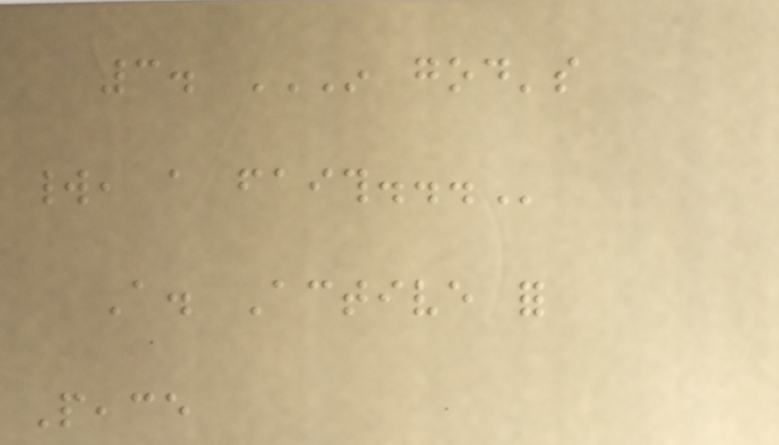3. IN GOD'S
WORLD, A FAITH...
A. Active for
Peace
